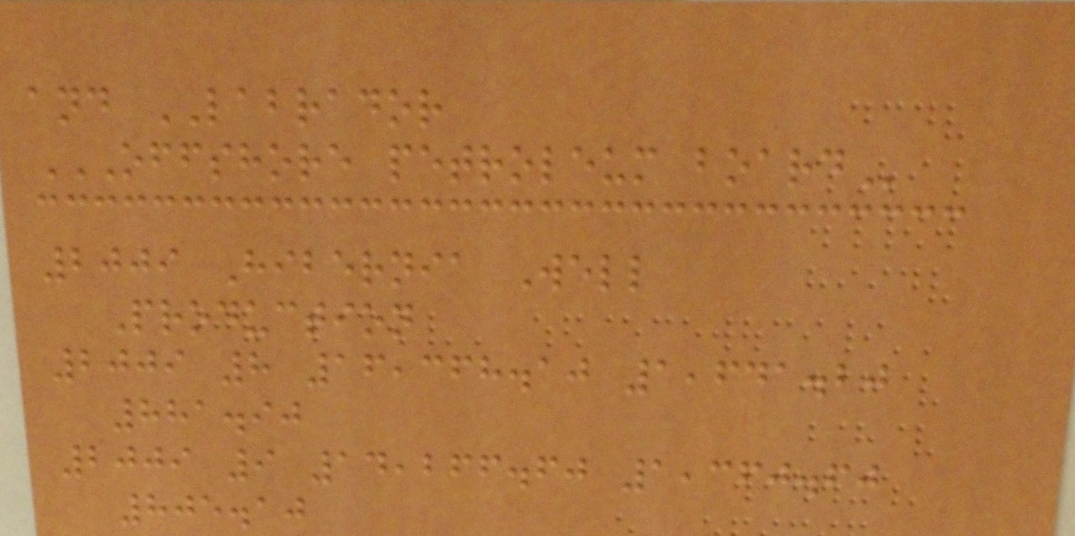and LABRADOR
OFFSHORE PETROLEUM BOARD
2009 Hibernia Well
Production
2009 8 16,368.10 1,641.20
881.90
2009 9 14,266.60 1,360.60
805.10
